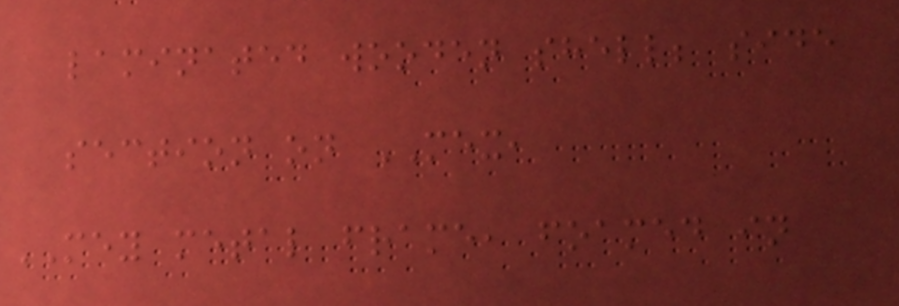laminated wooden shell; side
section on MEX,
MEY metal frame, foamed in
